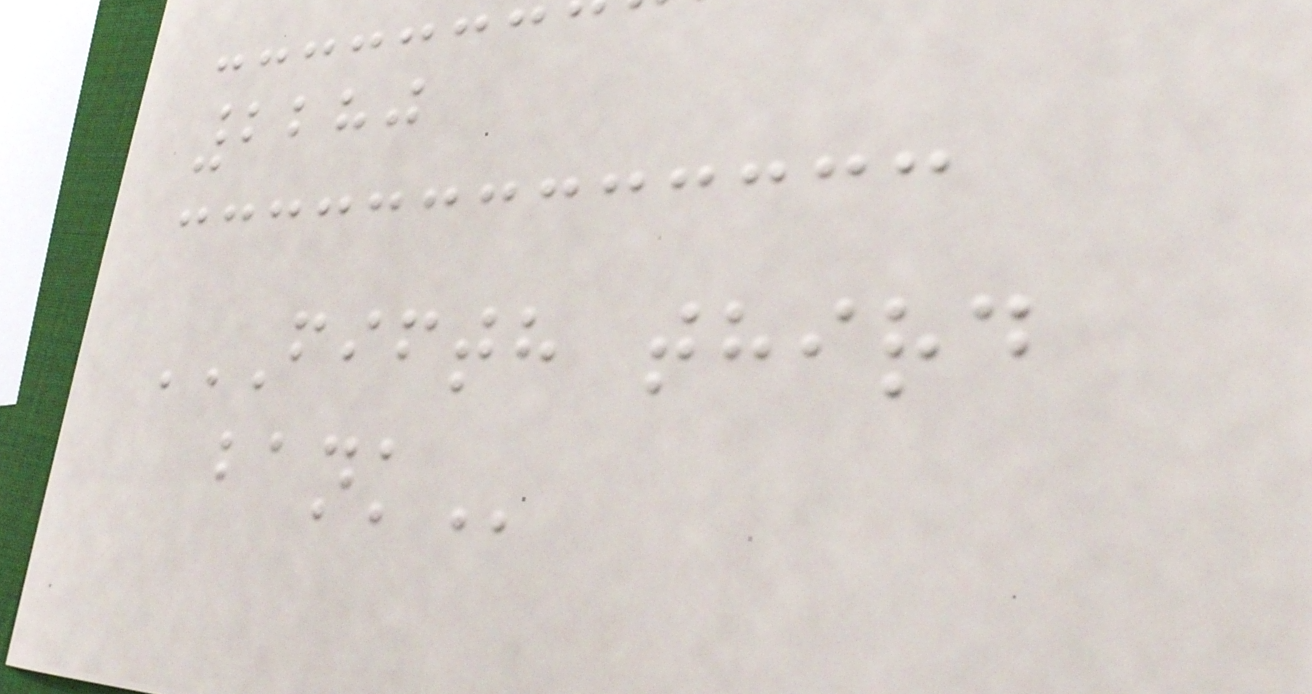2280
FIFTH THIRD
BANK
